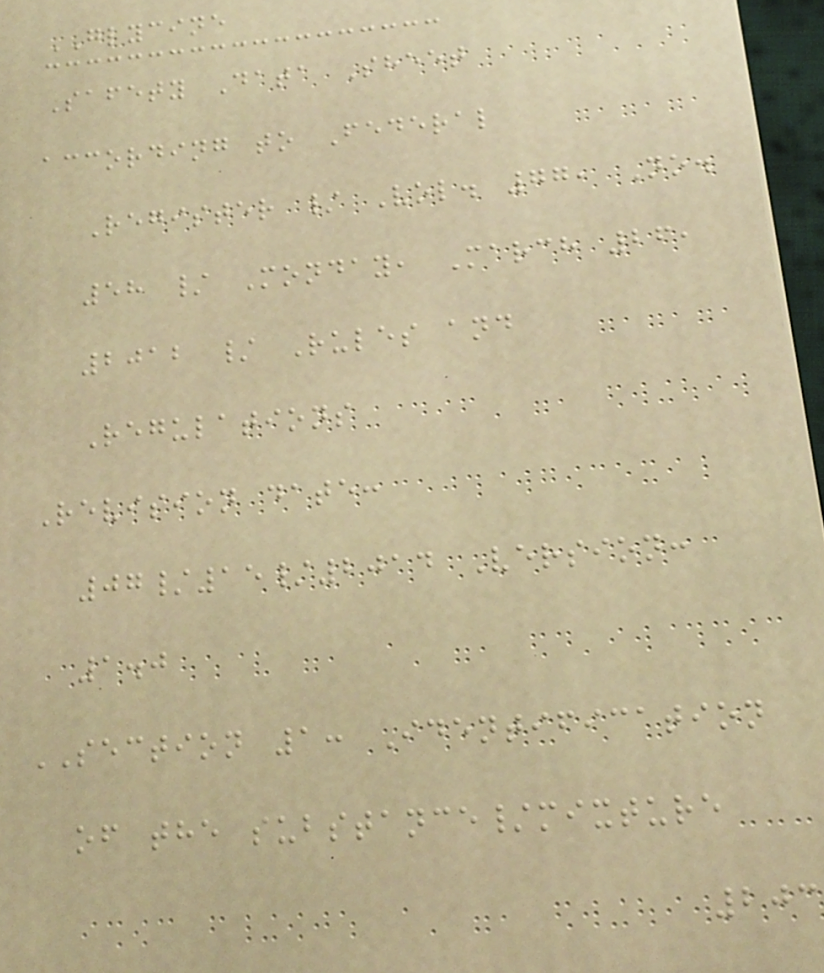GLYCINE
Safety Data Sheet
according to Federal
Register / Vol. 77, No.
58 / Monday, March 26,
2012 / Rules and
Regulations
Revision date:
07/15/2014 Version:
1.0
SECTION 1: Identification
of the substance/mixture
203
